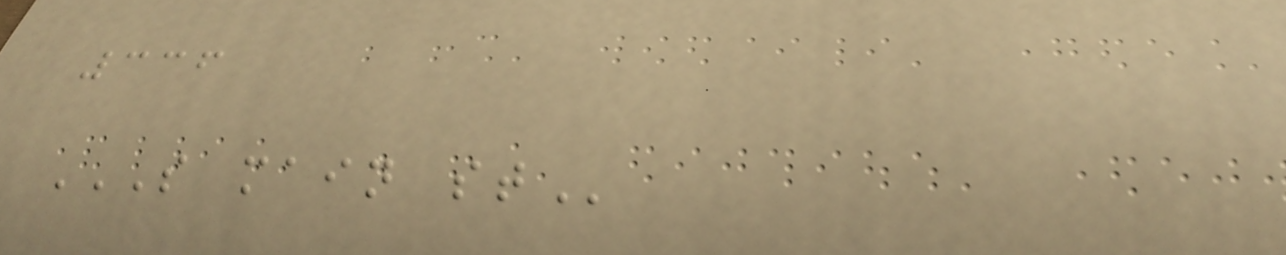336
S MAIN ST
